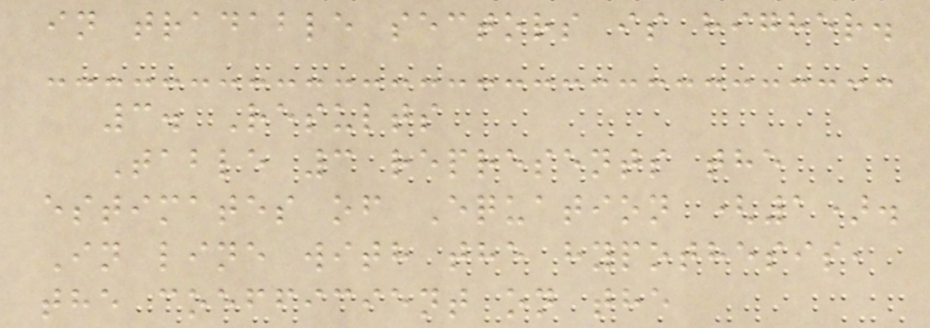in tradable sectors is higher.
3. Results
Table 3 represents the
estimates of Equation (1).
In line with the hypothesis,
the coefficient on the
